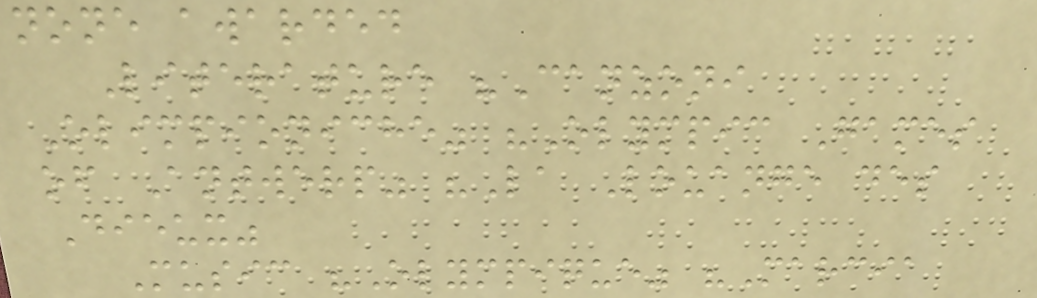none awarded
Literature "Canzoni
Olimpioniche" "Olympic Games
of Antwerp" "La Louange des
Dieux"
Music "Olympique" "Marcia
